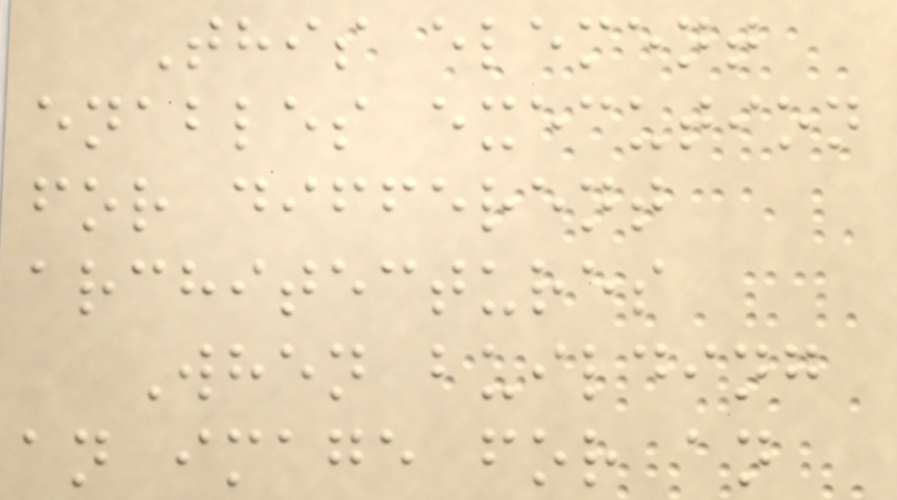This element
enables execution
for different
architectures
When building
an image for an
